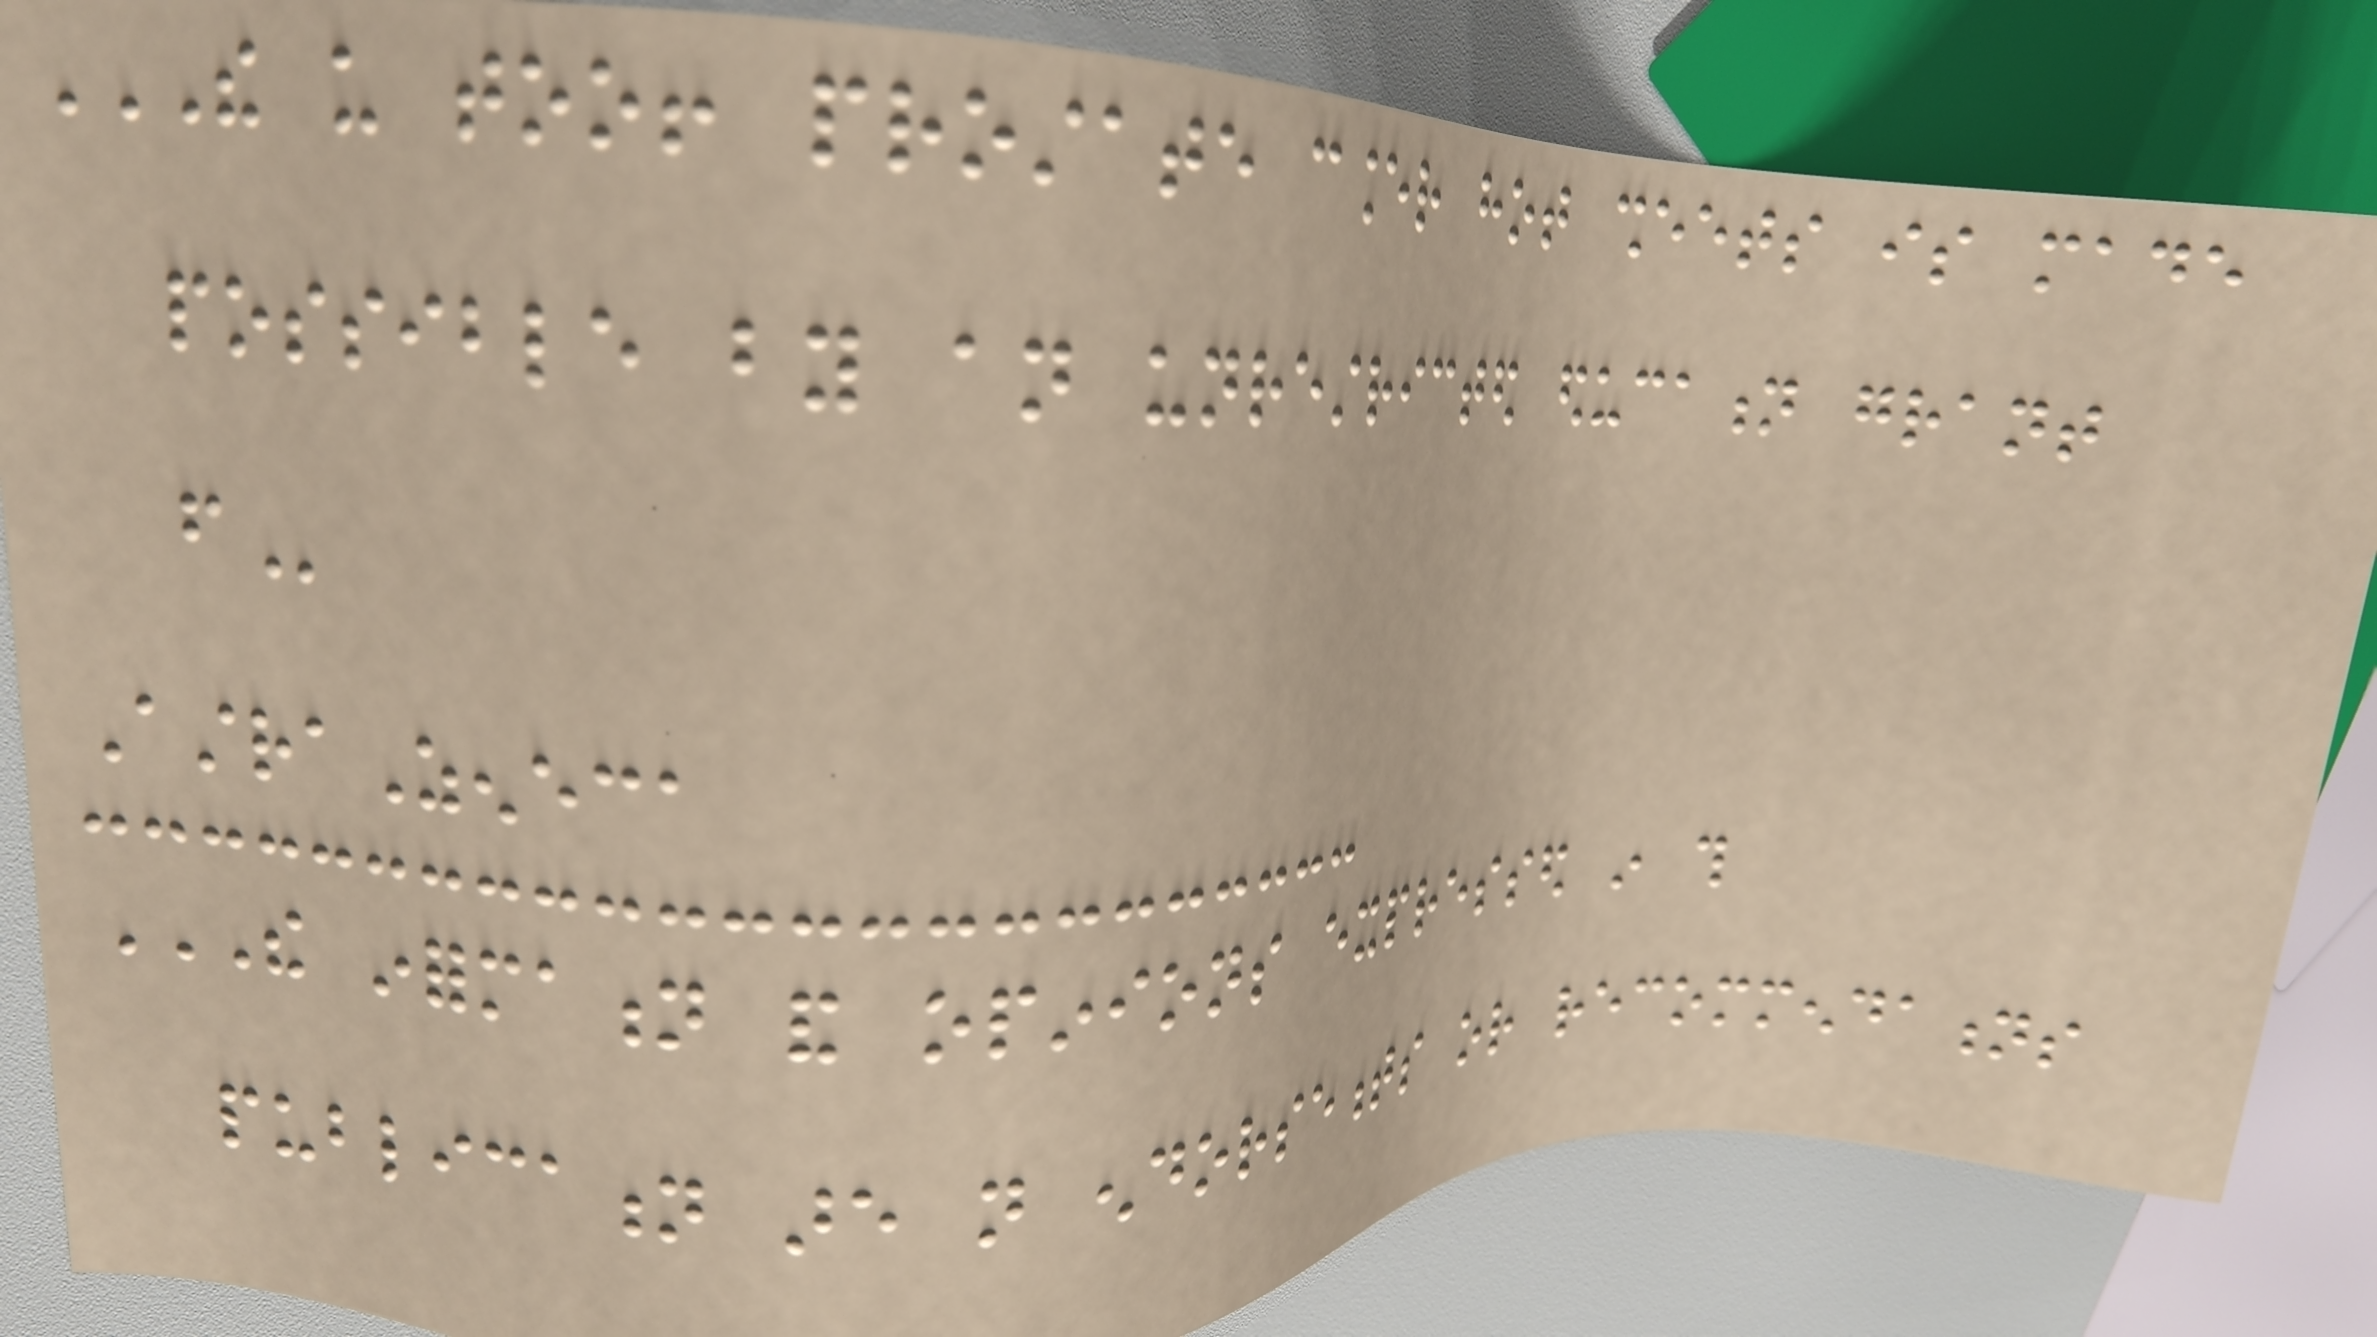THE US TOO! PROSTATE CANCER HOT SHEETS IS MADE
POSSIBLE BY AN UNRESTRICTED EDUCATION GRANT
FROM
AstraZeneca
THE INFORMATION AND OPINIONS EXPRESSED IN THIS
PUBLICATION ARE NOT ENDORSEMENTS OR RECOMMENDATIONS
